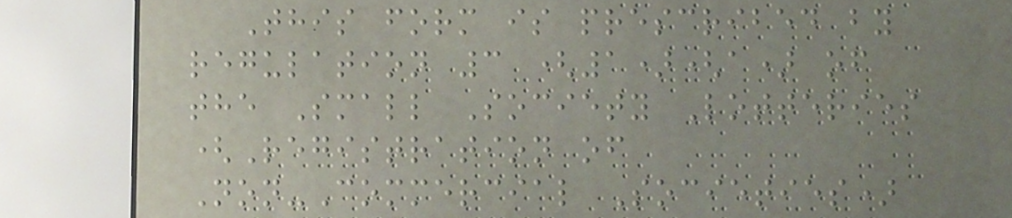This form is prescribed by
regulation 3 (1)(a) of
the Small Society Lotteries
(Registration of
Non-Commercial Societies)
